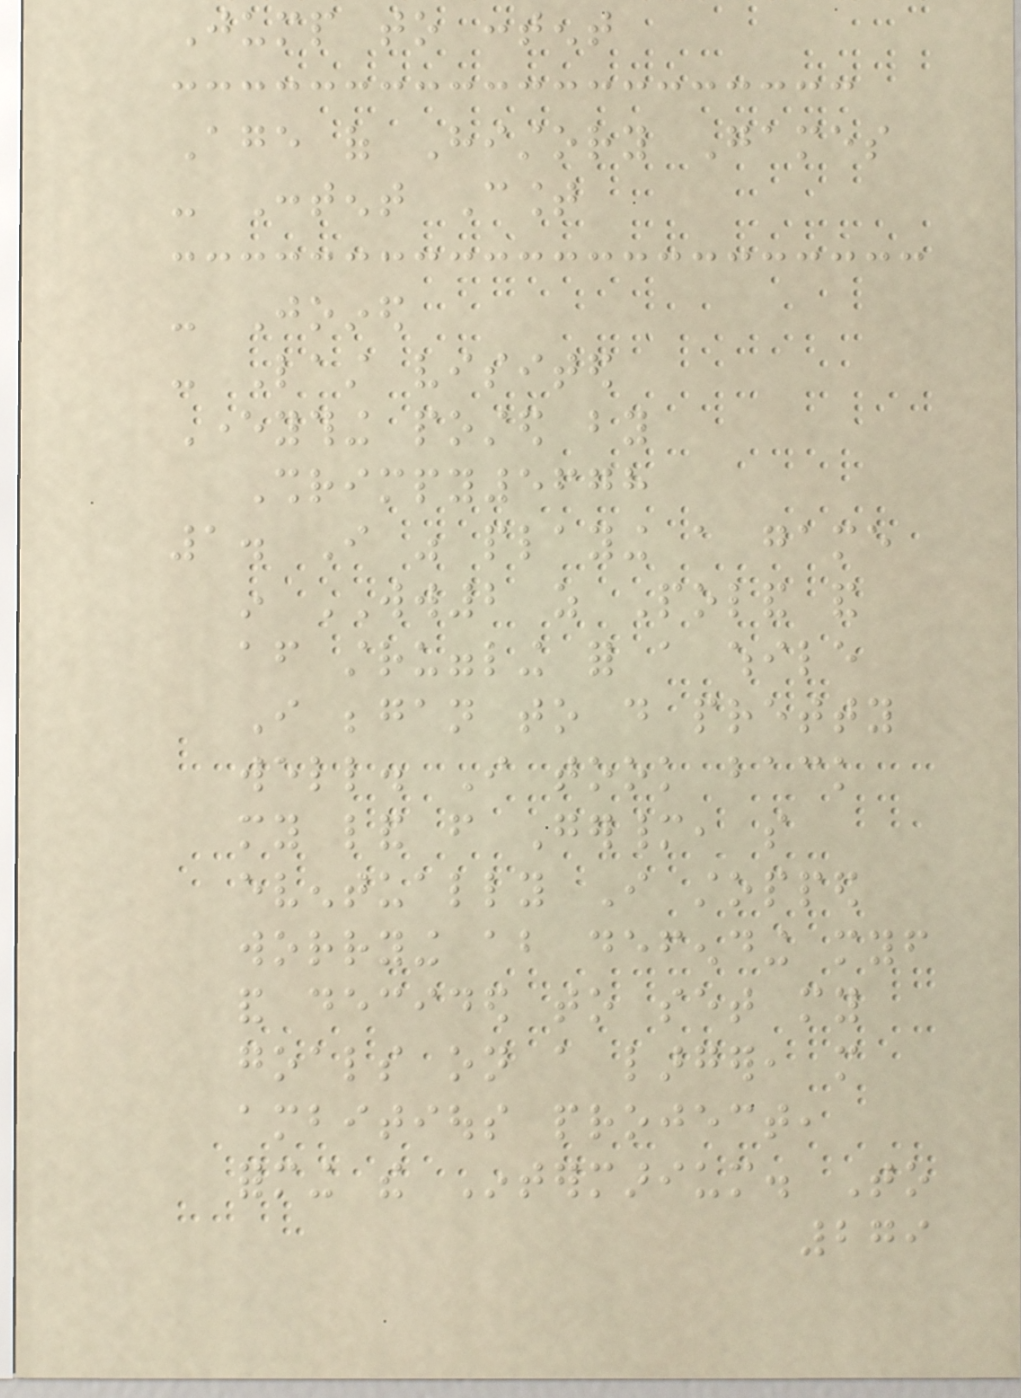Jump to content
Age of History Games
- Content Count
- Joined
- Last visited
Everything posted by
Shrimpy5678
1. I was playing a game
in WW2 as Poland and
after struggling for a while
I began to do pretty
well. I took back
my land from Germany, so
eventually I stopped
worrying about defending myself
and decided to set my
goals on a larger, more
ambitious project,
forming the Intermarium. To
279
